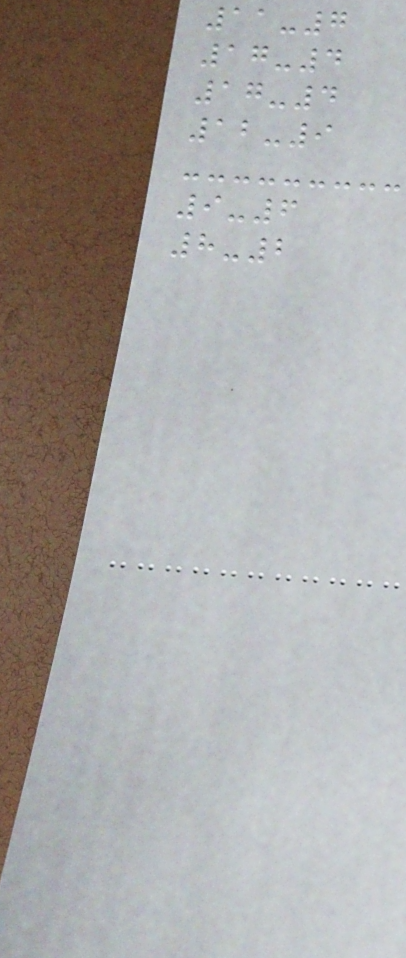11-7
17-4
17-4
12-9
9-6
8-2
